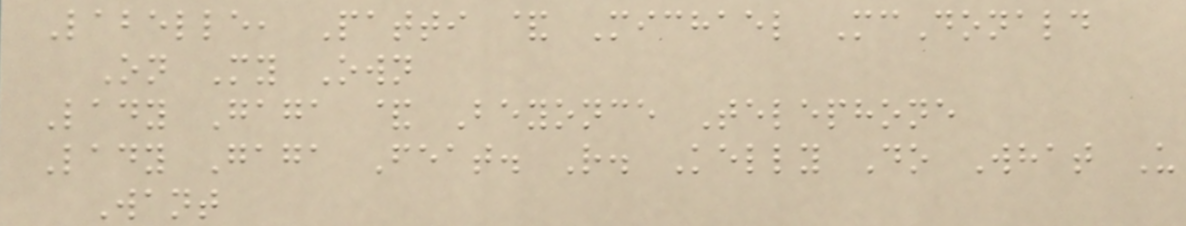Labelle, Patti & Michael McDonald
On My Own
Lady Gaga & Beyonce Telephone
Lady Gaga Feat. R. Kelly Do What U
Want
